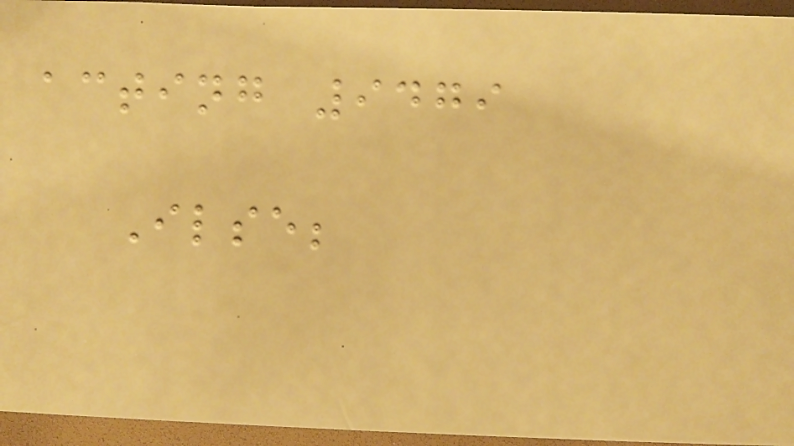acting 9479
Ilse;
